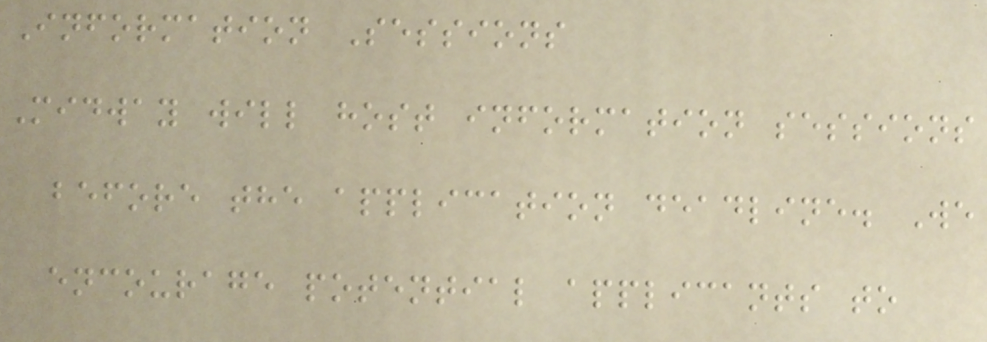Information Sessions
Midway will host information sessions
before the application deadline. We
encourage potential applicants to
